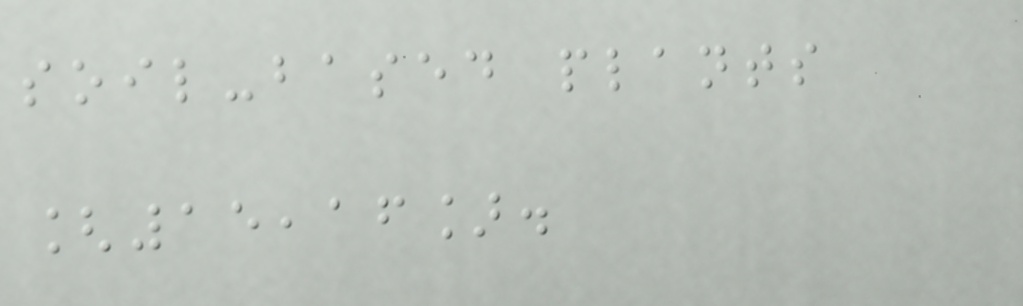soil-based plants
[15,16].
